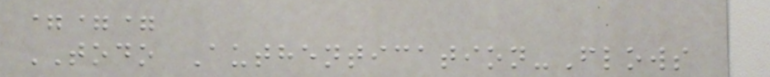===
TODO Authentication-Flows
